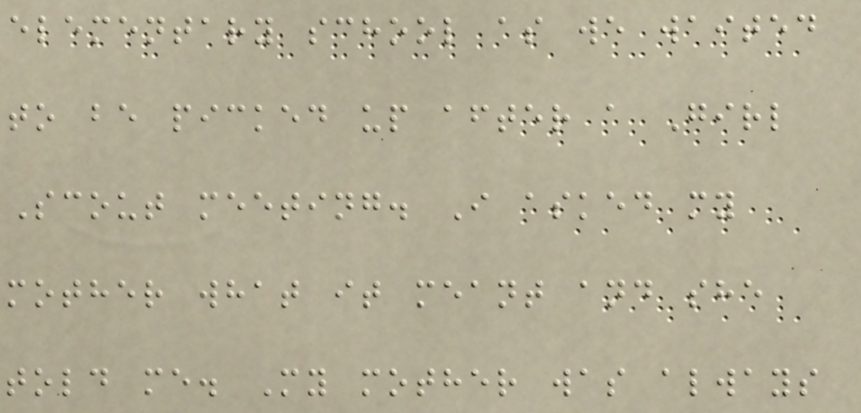elementary school as we waited
to be picked up after a Girl
Scout meeting. I asked my
mother what it meant and she
told me. My mother was always
